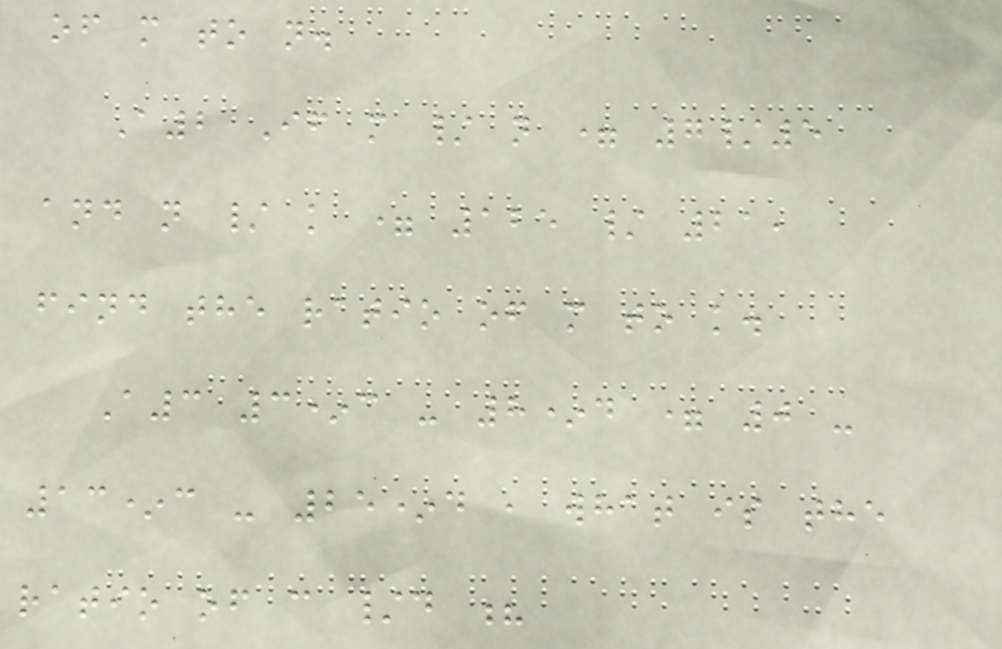of m to n.
A2 If m / n = 7/5
and n / k = 125 / 21,
find the ratio of m to k.
A3 3*c - 8*d = 0 -
13*c - 25*d , what is the
ratio of c /d ?
